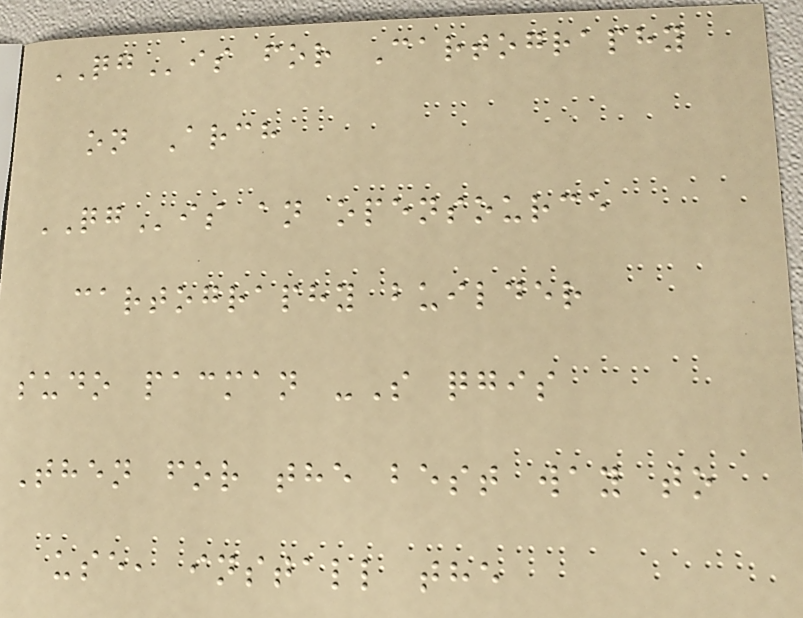QGis for Cartography
on Arch
QGis an opensource
cartography builder
sudo pacman -S qgis
Then for the best way to
use, install the
